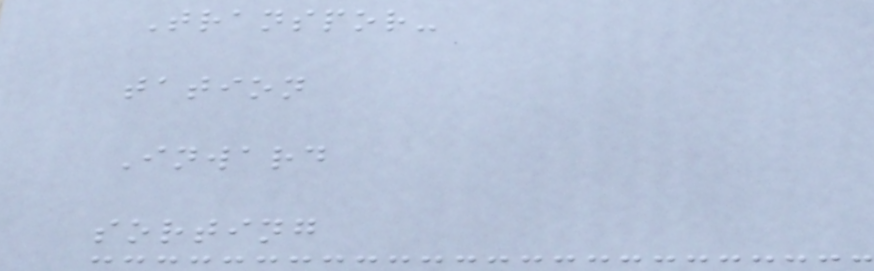Transpor-
tation
Inward
sorting
